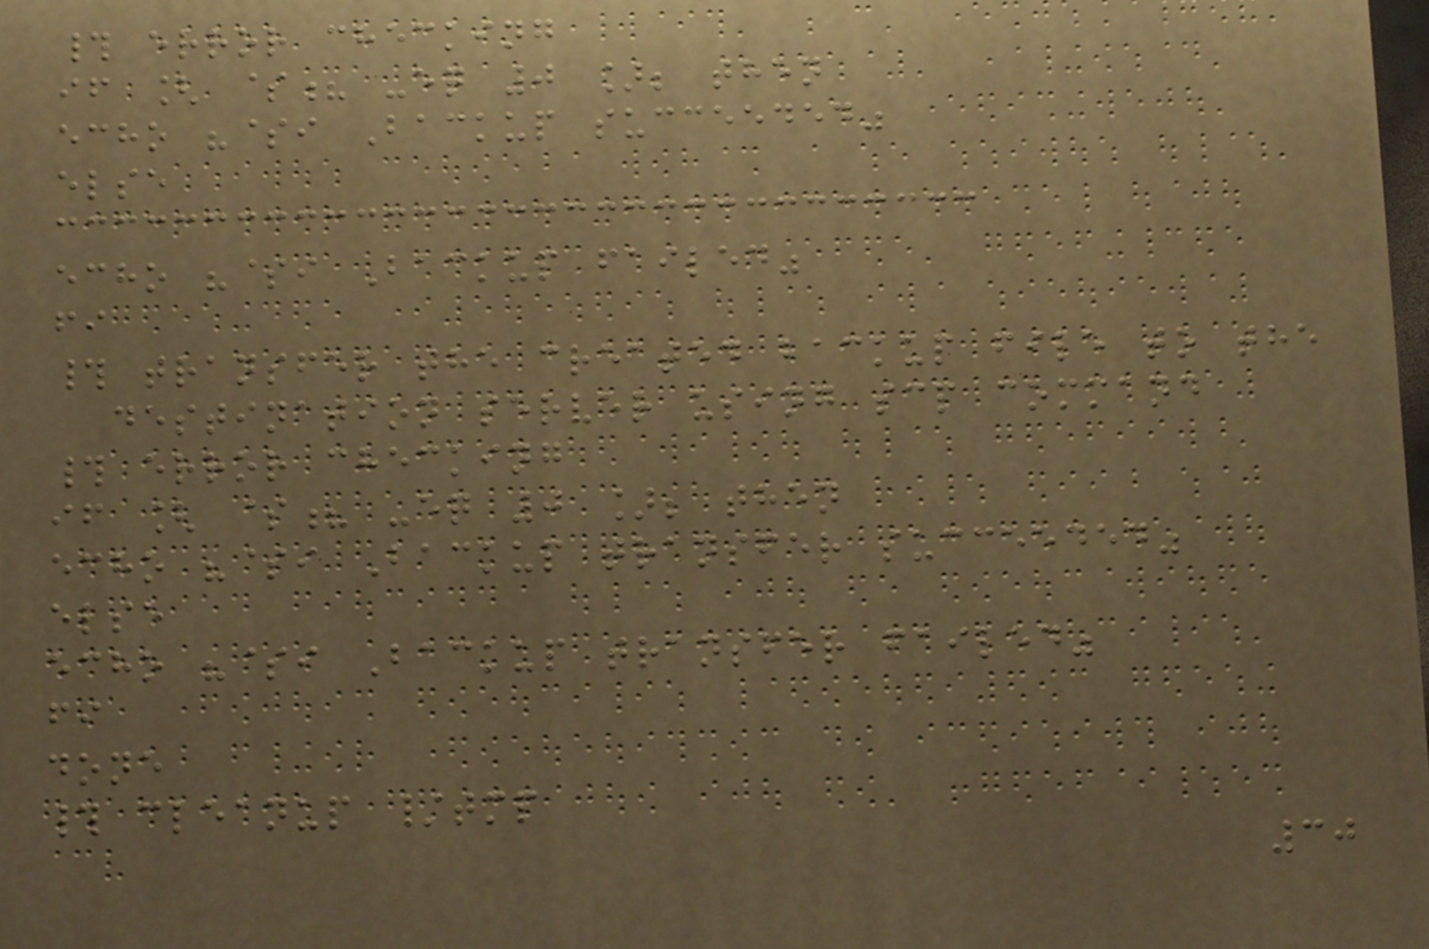# error checking
if [ $? -eq 0 ]; then
echo "$i Backup succeeded"
else
echo "$i Backup failed"
fi
# transfer the created backup file to the
destination server using scp command
# error checking
if [ $? -eq 0 ]; then
echo "$i Backup transfer succeeded"
else
echo "$i Backup transfer failed"
fi
done
# cleanup /tmp
30
